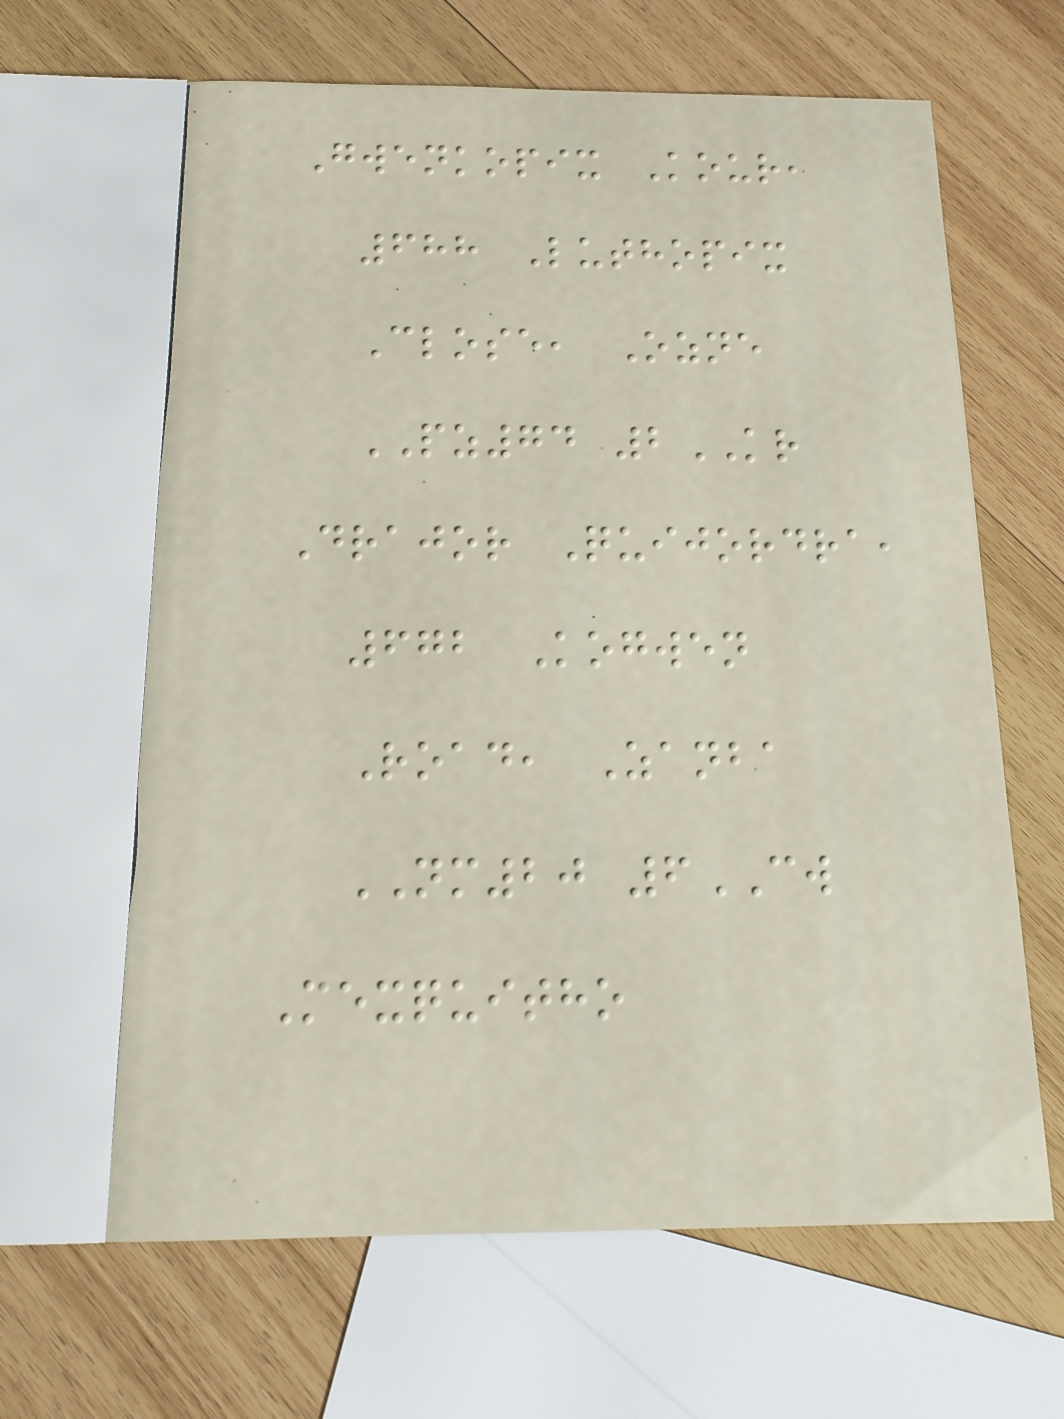Gwenkopix Kour,
688 Luthopix
Close, Ozne
PZ74 2KR
Drajor Quijordra,
672 Kogwen
Road, Zanba
NM20 6CW
Mexquitho
